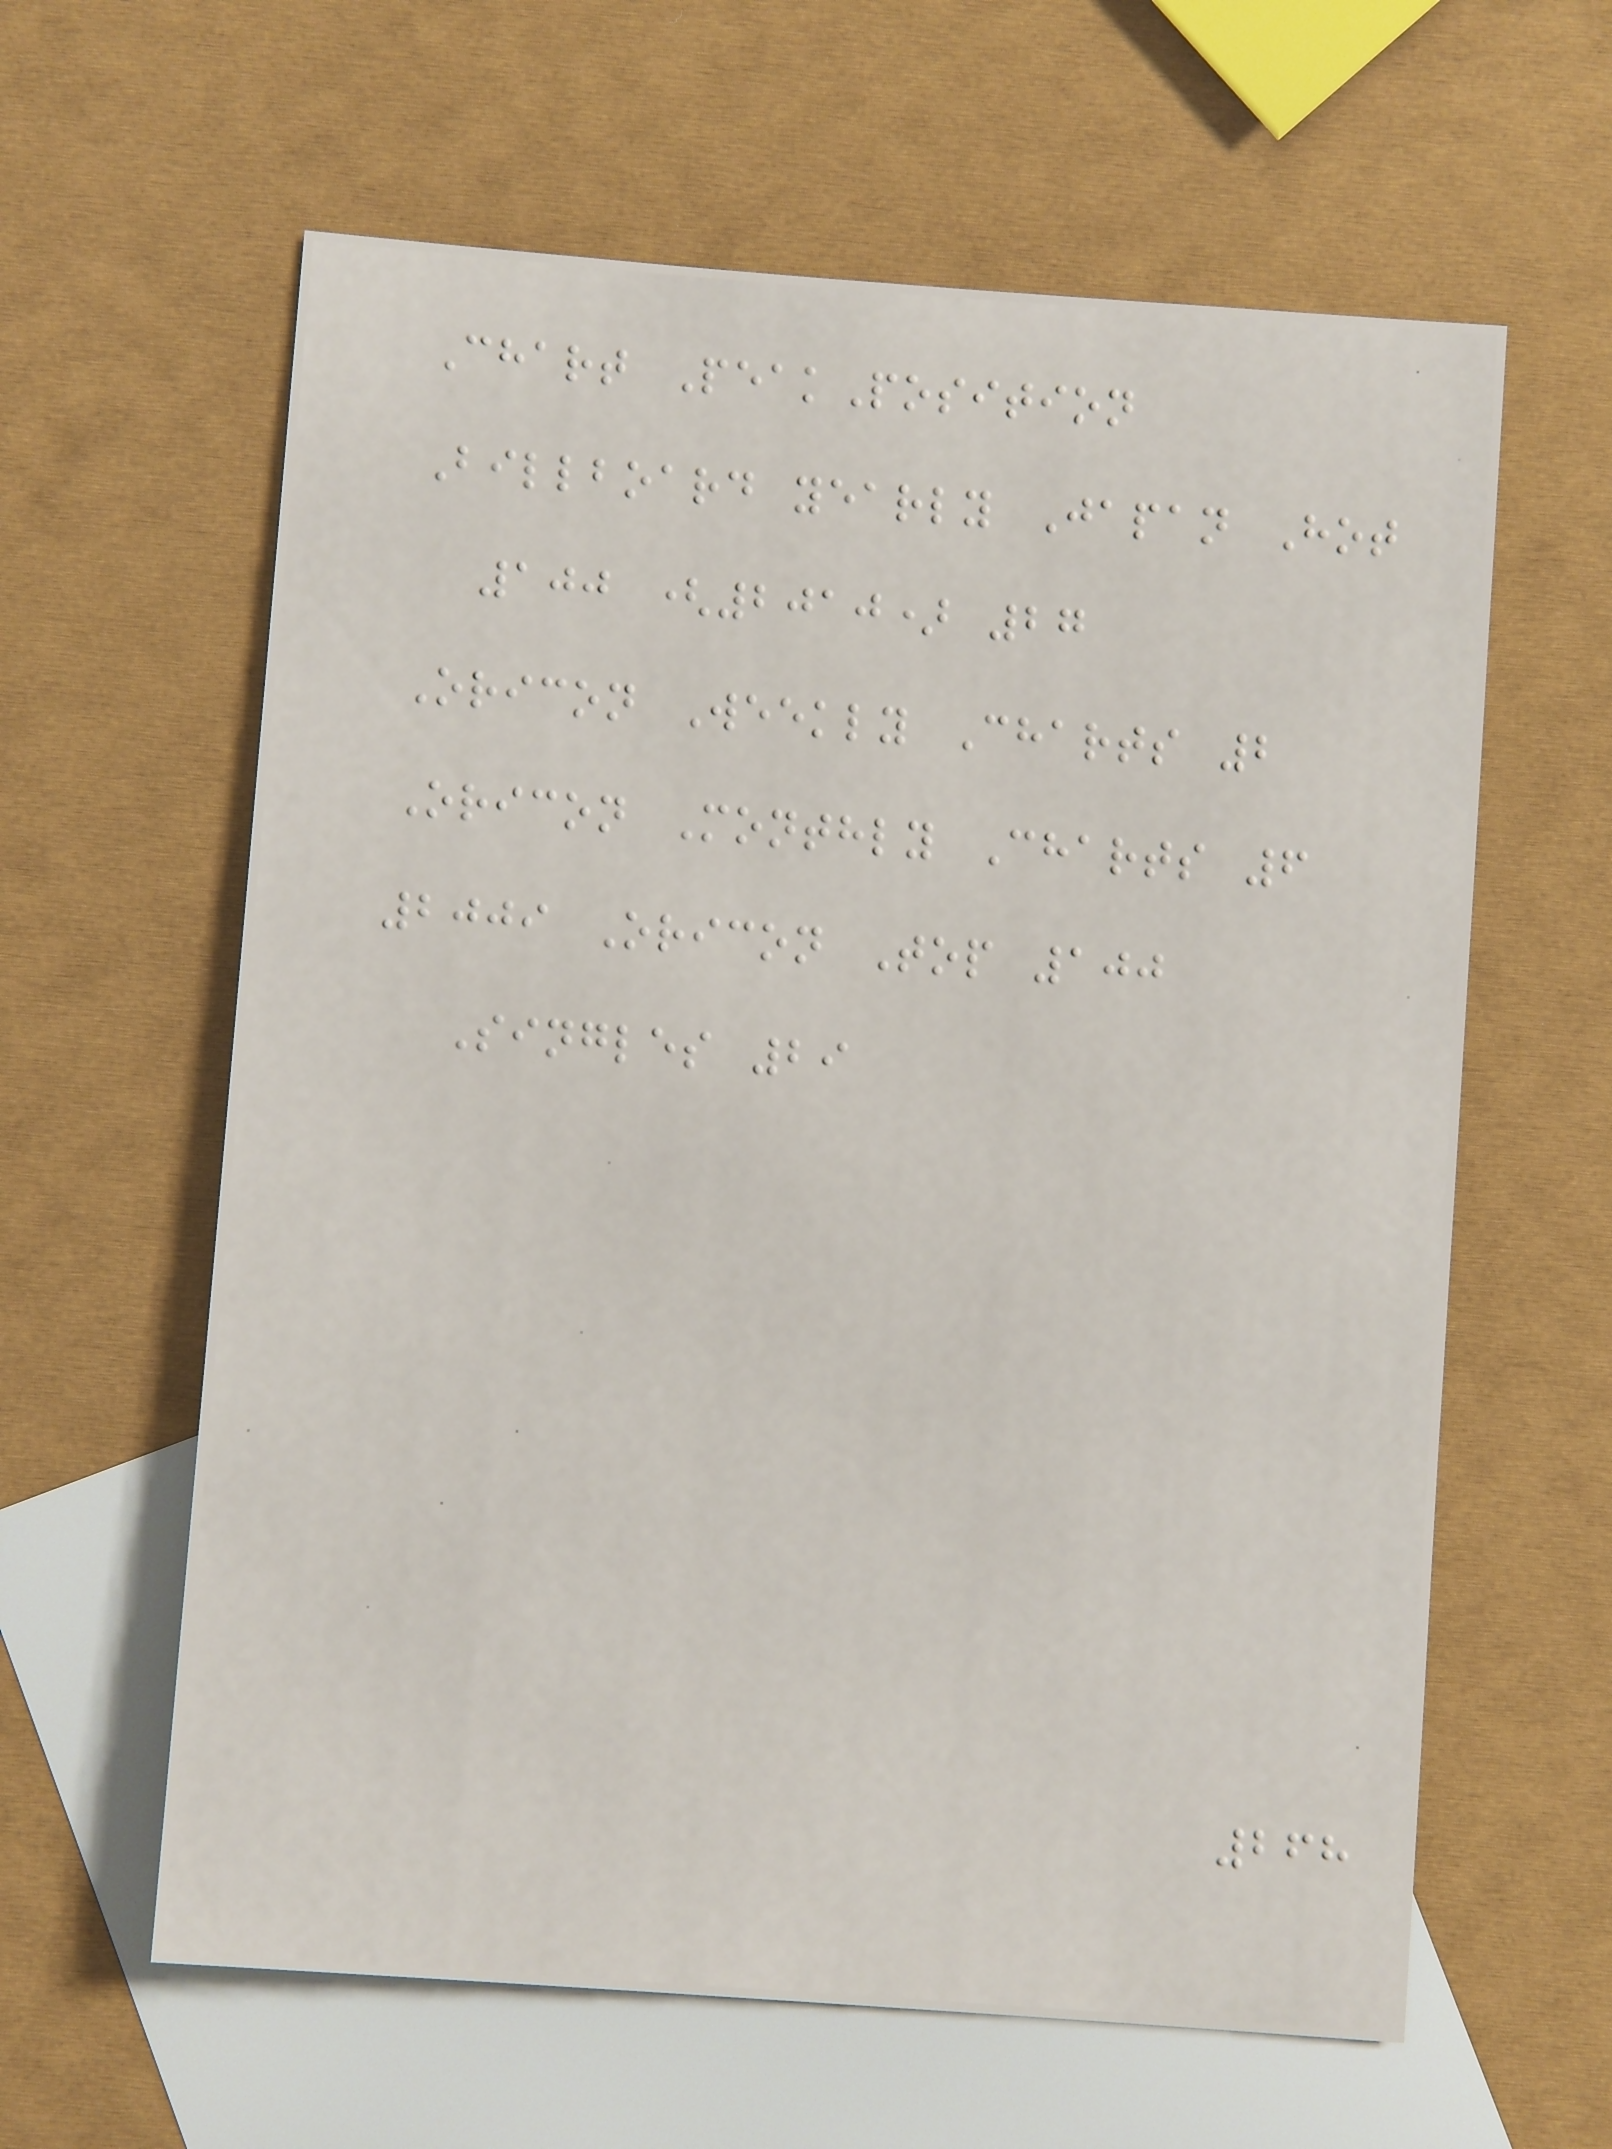Chart PeakPosition
Billboard yearly Japan Hot
100 (2010) 27
Oricon Weekly Charts 2
Oricon Monthly Charts 6
2009 Oricon Top 100
Singles 29
268
